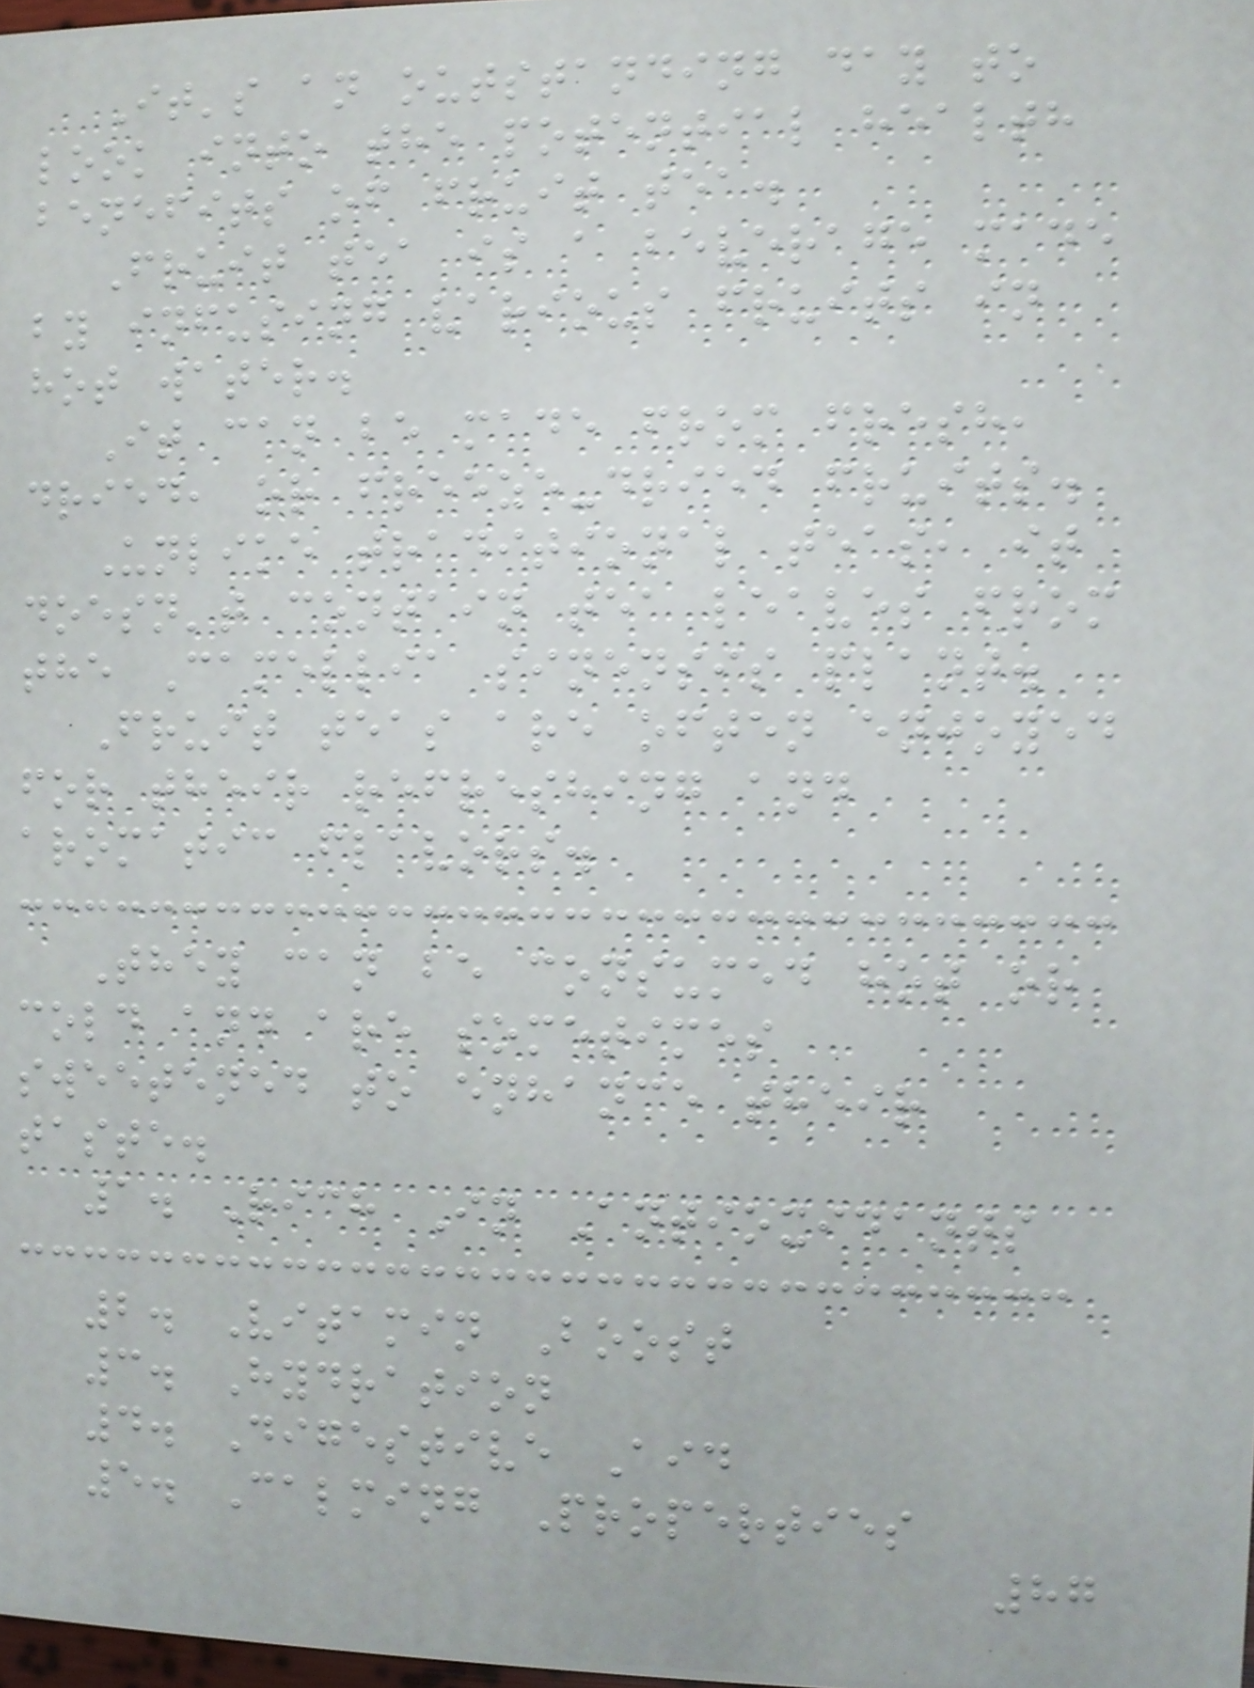It's an outstanding day to
look into the potential health
benefits of fruit tea.
Fruit tea is a beverage made
by infusing various fruits in
hot water.
It can be made from fresh,
dried, or freeze-dried fruits.
Unlike traditional teas, it
doesn't contain tea leaves from
the Camellia sinensis plant.
Fruit teas are often enjoyed
for their refreshing and
aromatic flavors.
They can be consumed hot or
cold and are sometimes
sweetened to enhance their
taste.
1. Rich In Antioxidants
2. Vitamin Boost
3. Hydration
4. Digestive Aid
5. Calming Properties
87
